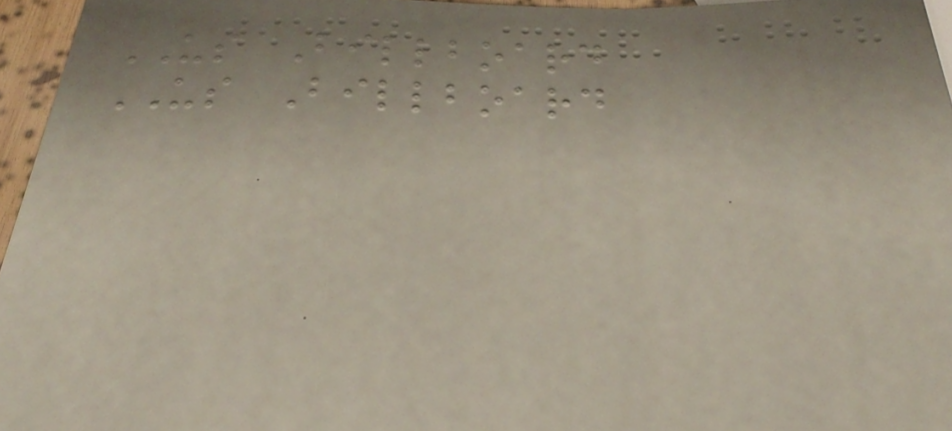US Billboard
US Billboard
